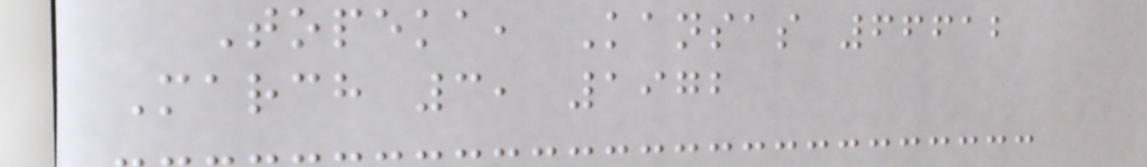Topeka, Kansas 66612
March 3, 1972
